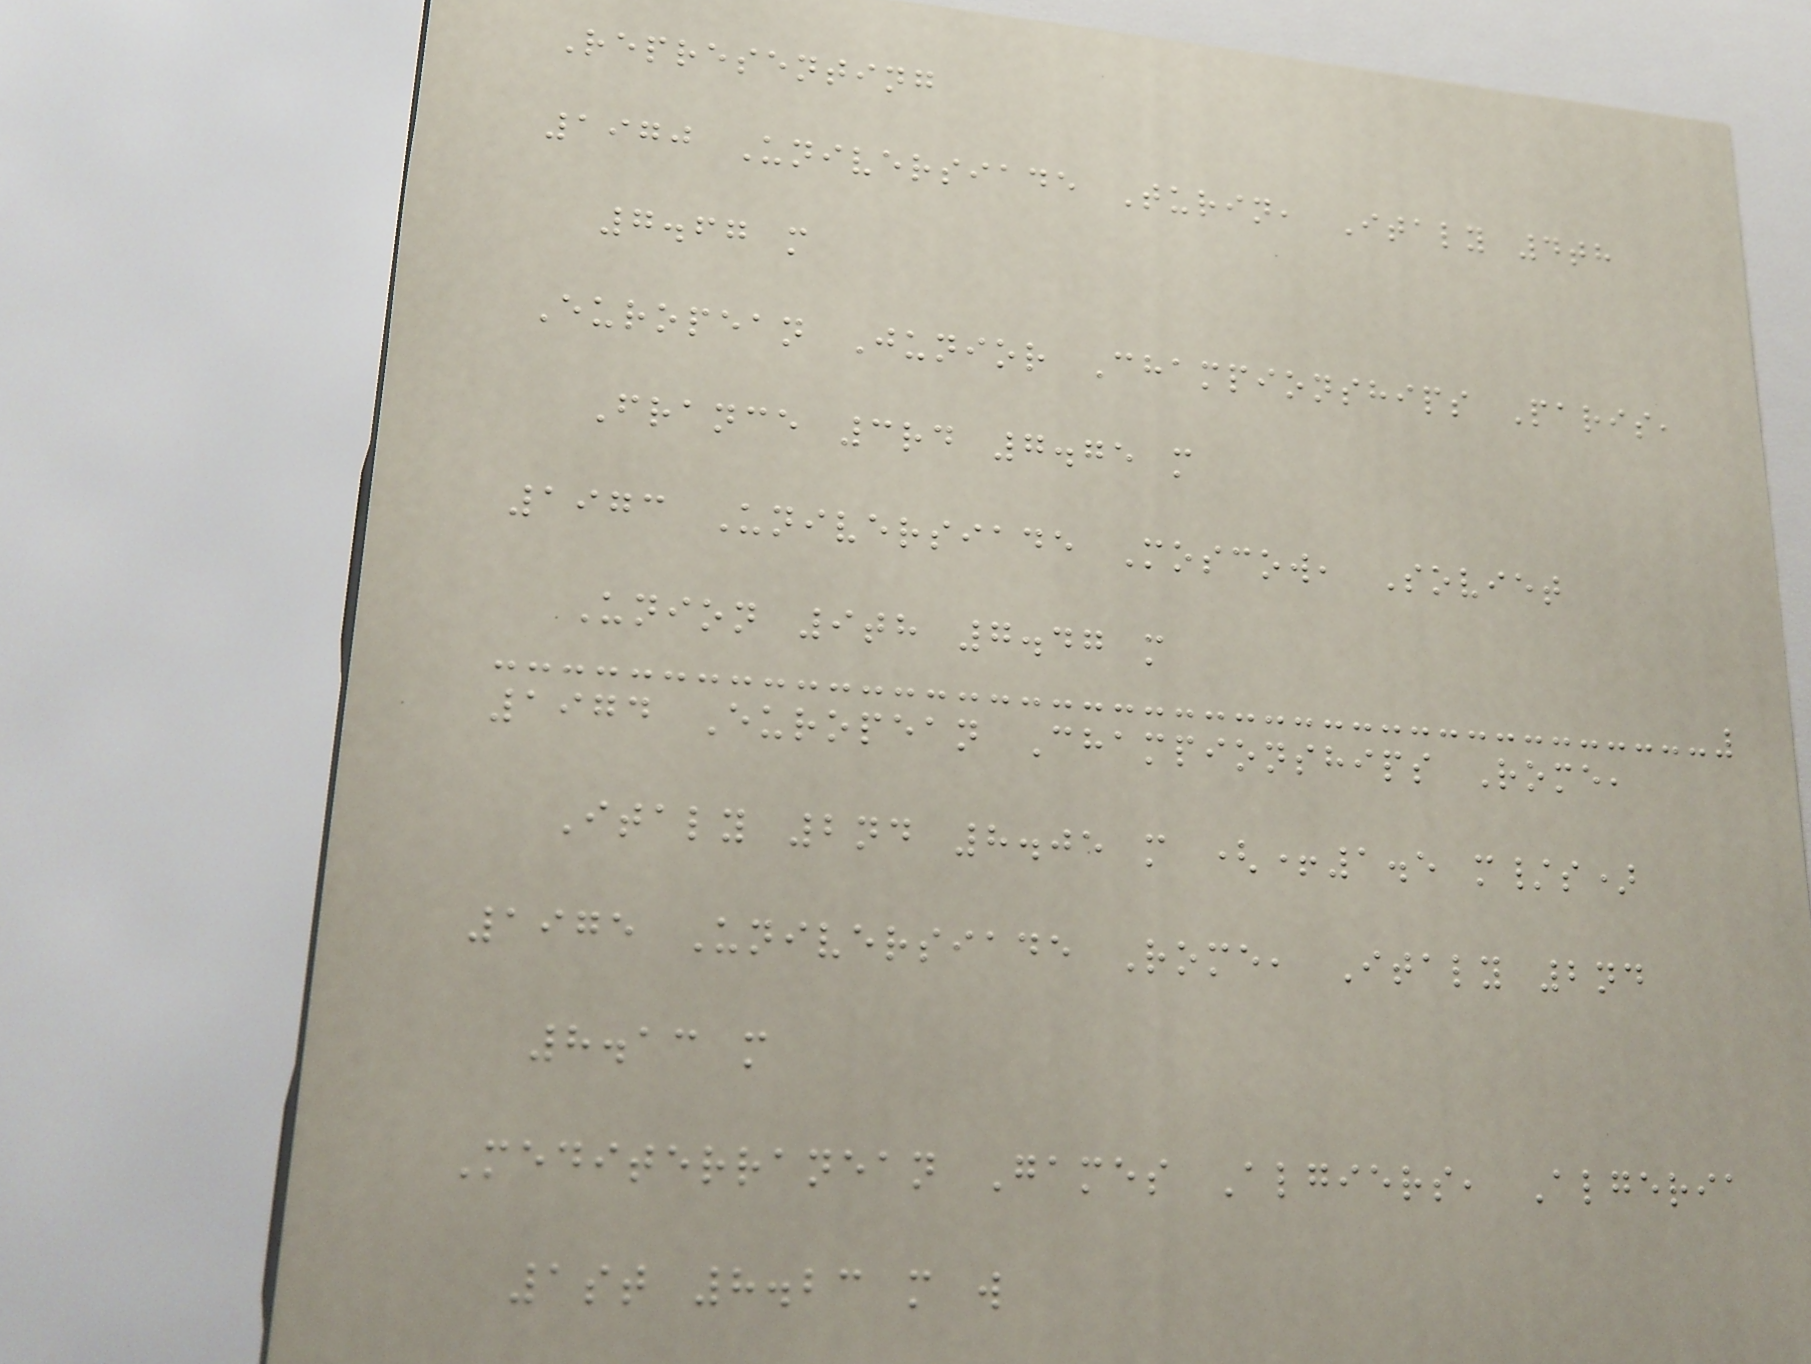Representing
1970 Universiade Turin, Italy 4th
7.67 m
European Junior Championships Paris,
France 3rd 7.75 m
1973 Universiade Moscow, Soviet
Union 9th 7.47 m
1974 European Championships Rome,
Italy 2nd 8.05 m (+1.5 m/s)
1975 Universiade Rome, Italy 2nd
8.13 m
Mediterranean Games Algiers, Algeria
1st 8.23 m w
